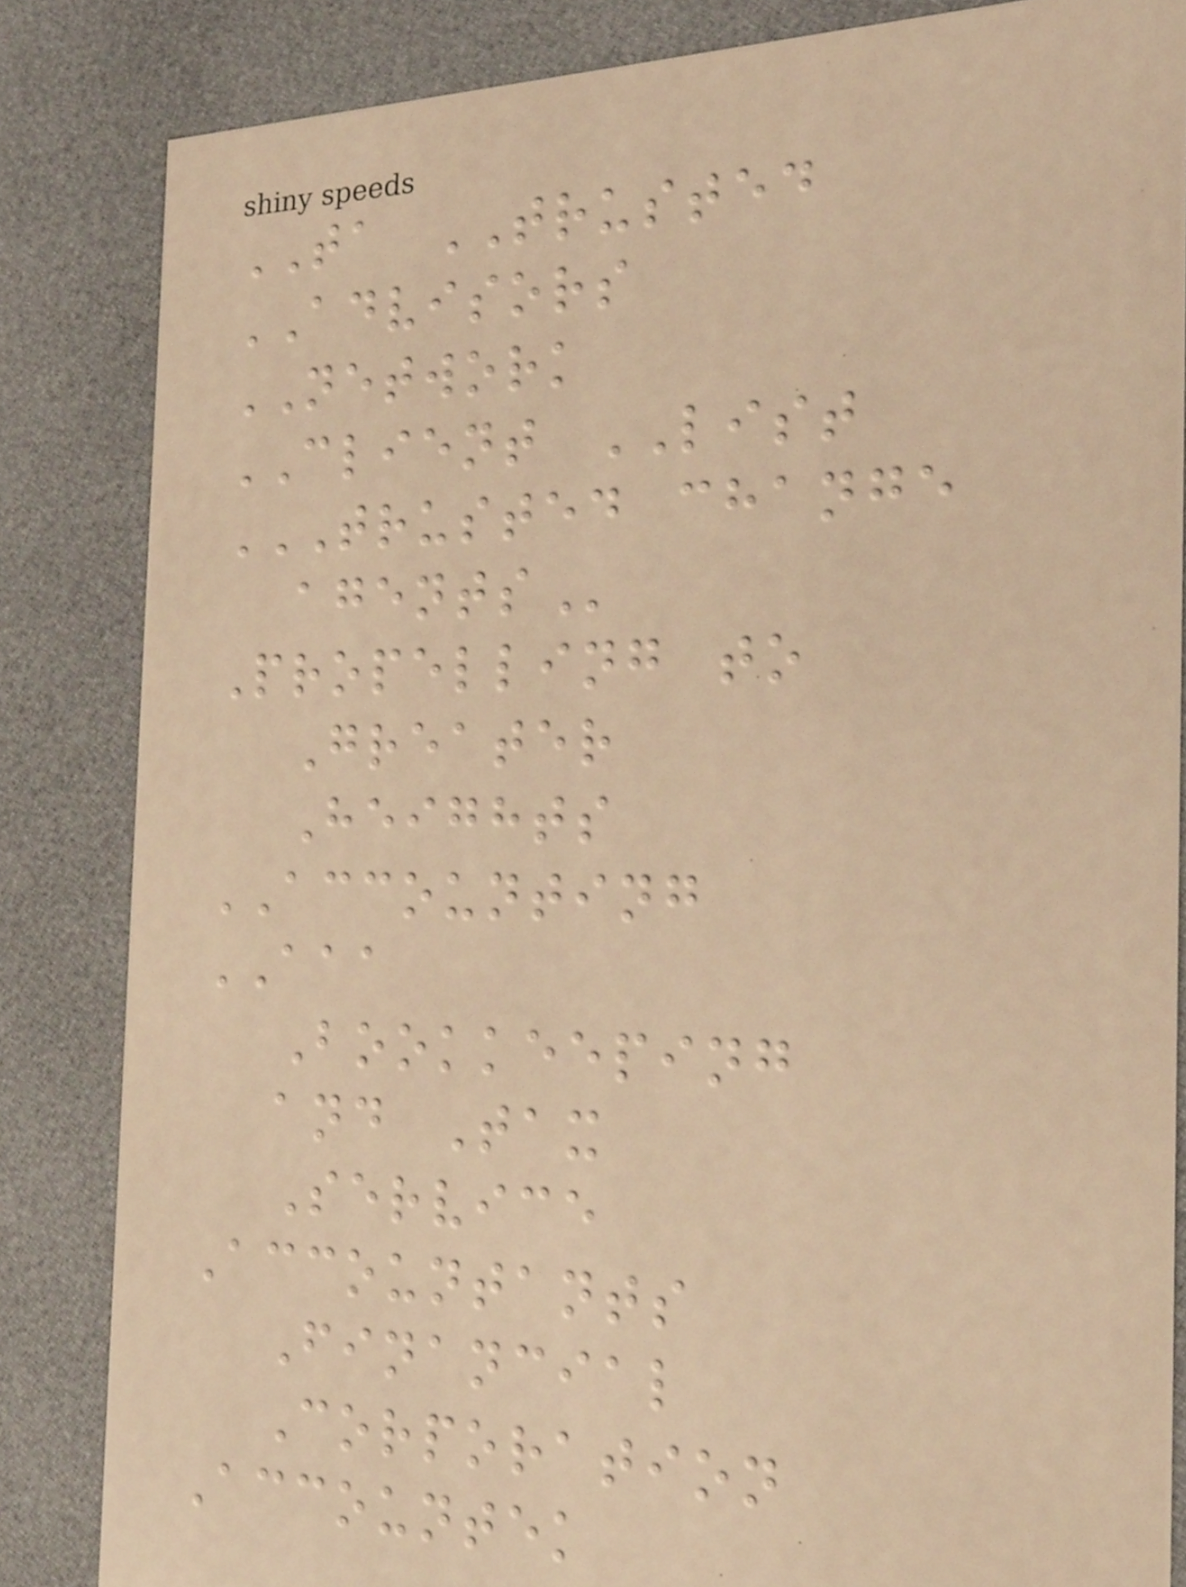TA TRUSTED
ADVISORS
NETWORK
CLIENT LIST
TRUSTED CHANGE
AGENTS
Propelling to
Greater
Heights
ACCOUNTING
AAA
Bookkeeping
and Tax
Service
Accountants
Financial
Corporation
Accountek
